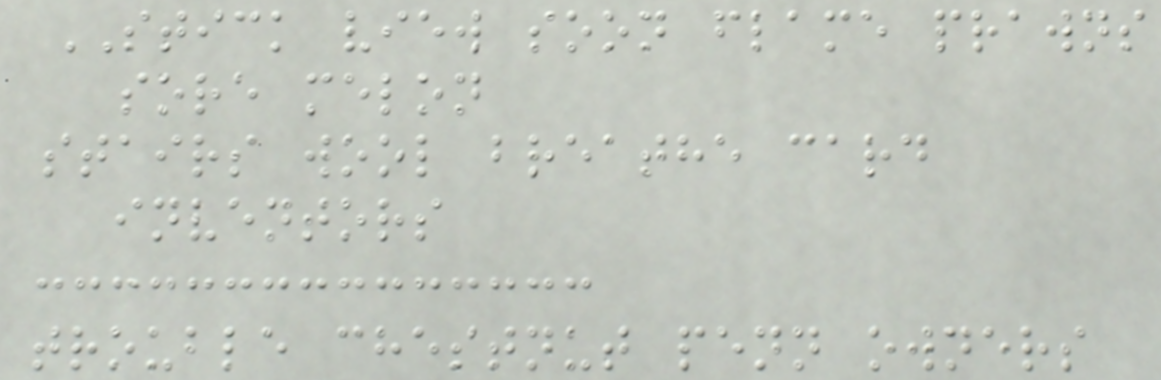STICK view soon flame prawns
sore melon
stairs wool breathe card
inventors
trouble chestnut penn owners
